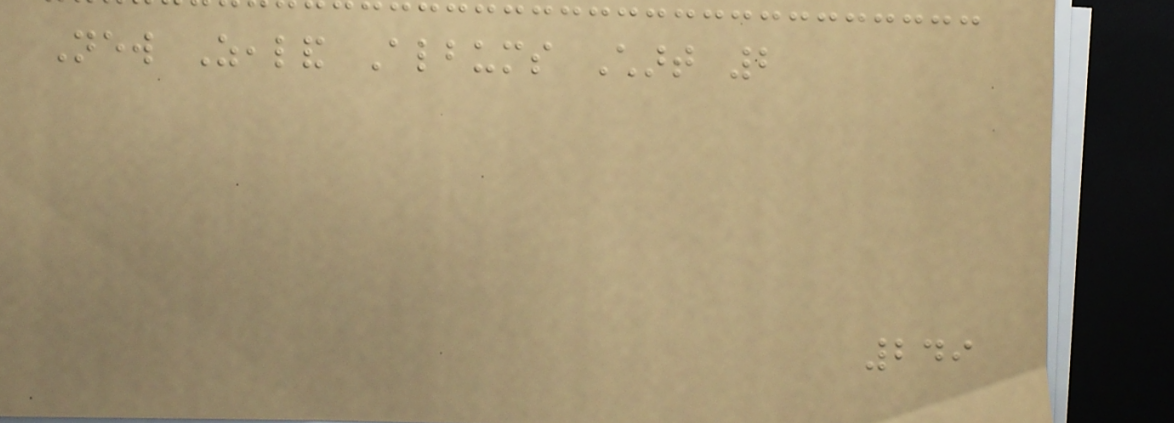New Zealand Albums Chart 2
249
